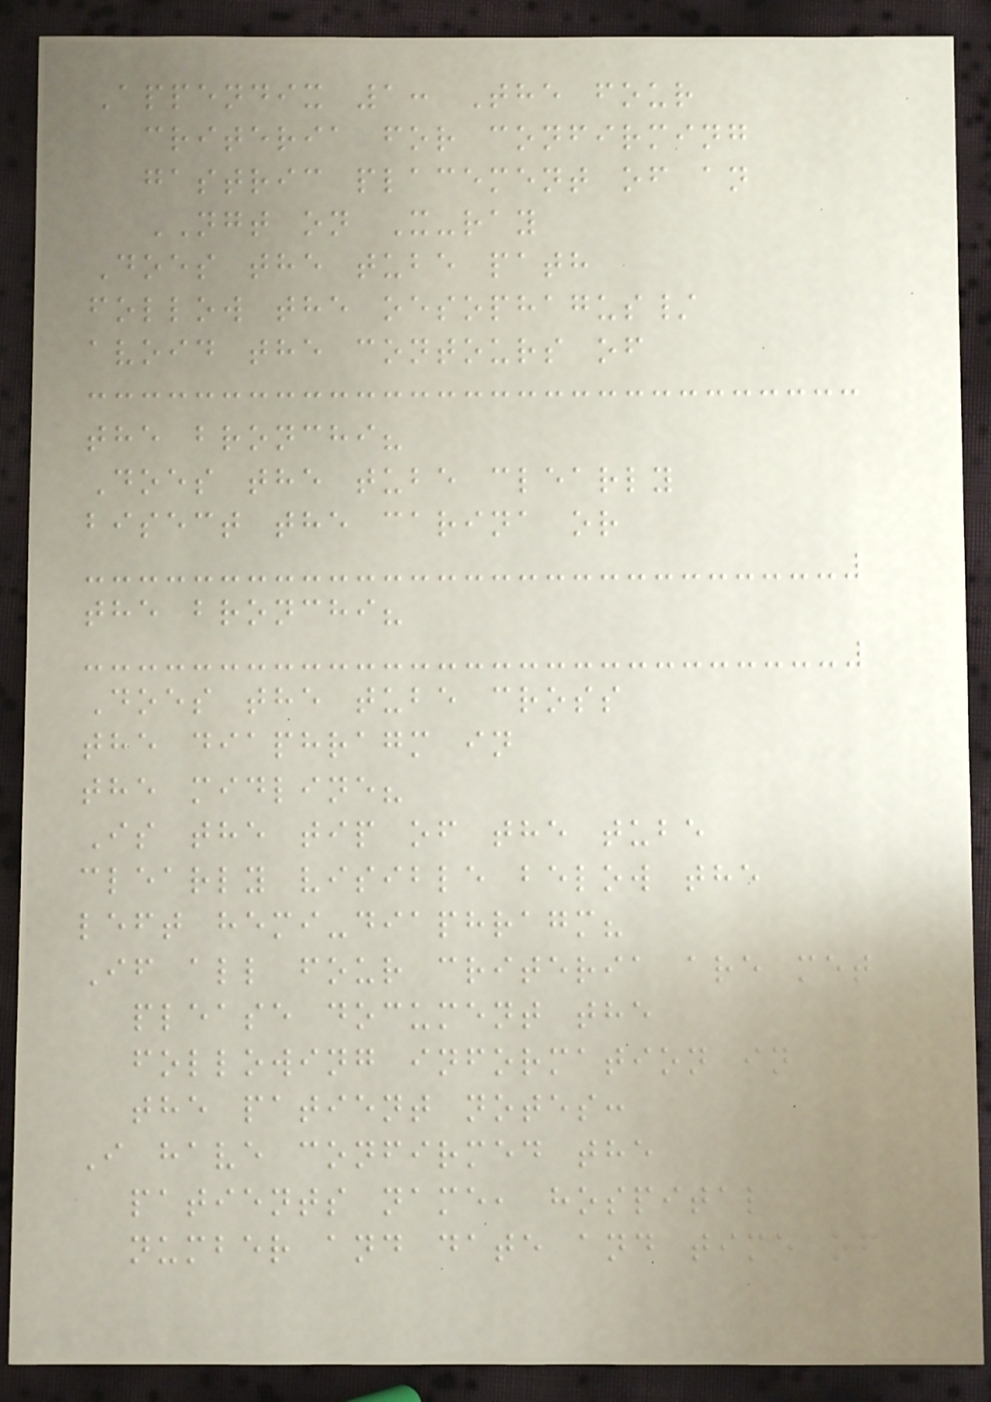Appendix 1: The four
criteria for confirming
gastric placement of an
NGT on X-ray
Does the tube path
follow the oesophagus/
avoid the contours of
the bronchi?
Does the tube clearly
bisect the carina or
the bronchi?
Does the tube cross
the diaphragm in
the midline?
Is the tip of the tube
clearly visible below the
left hemi-diaphragm?
If all four criteria are met
please document the
following information in
the patient notes:
I have confirmed the
patients name, hospital
number and date and time of
